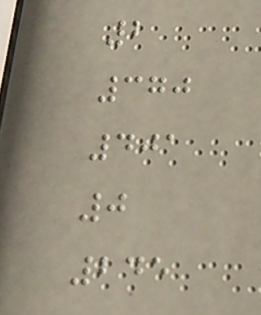2
370
401
0
245
